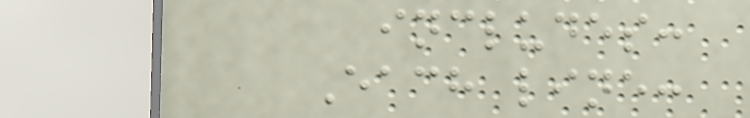includes:
Each line:
